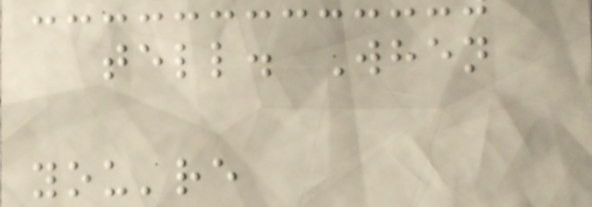tell. When
you're
